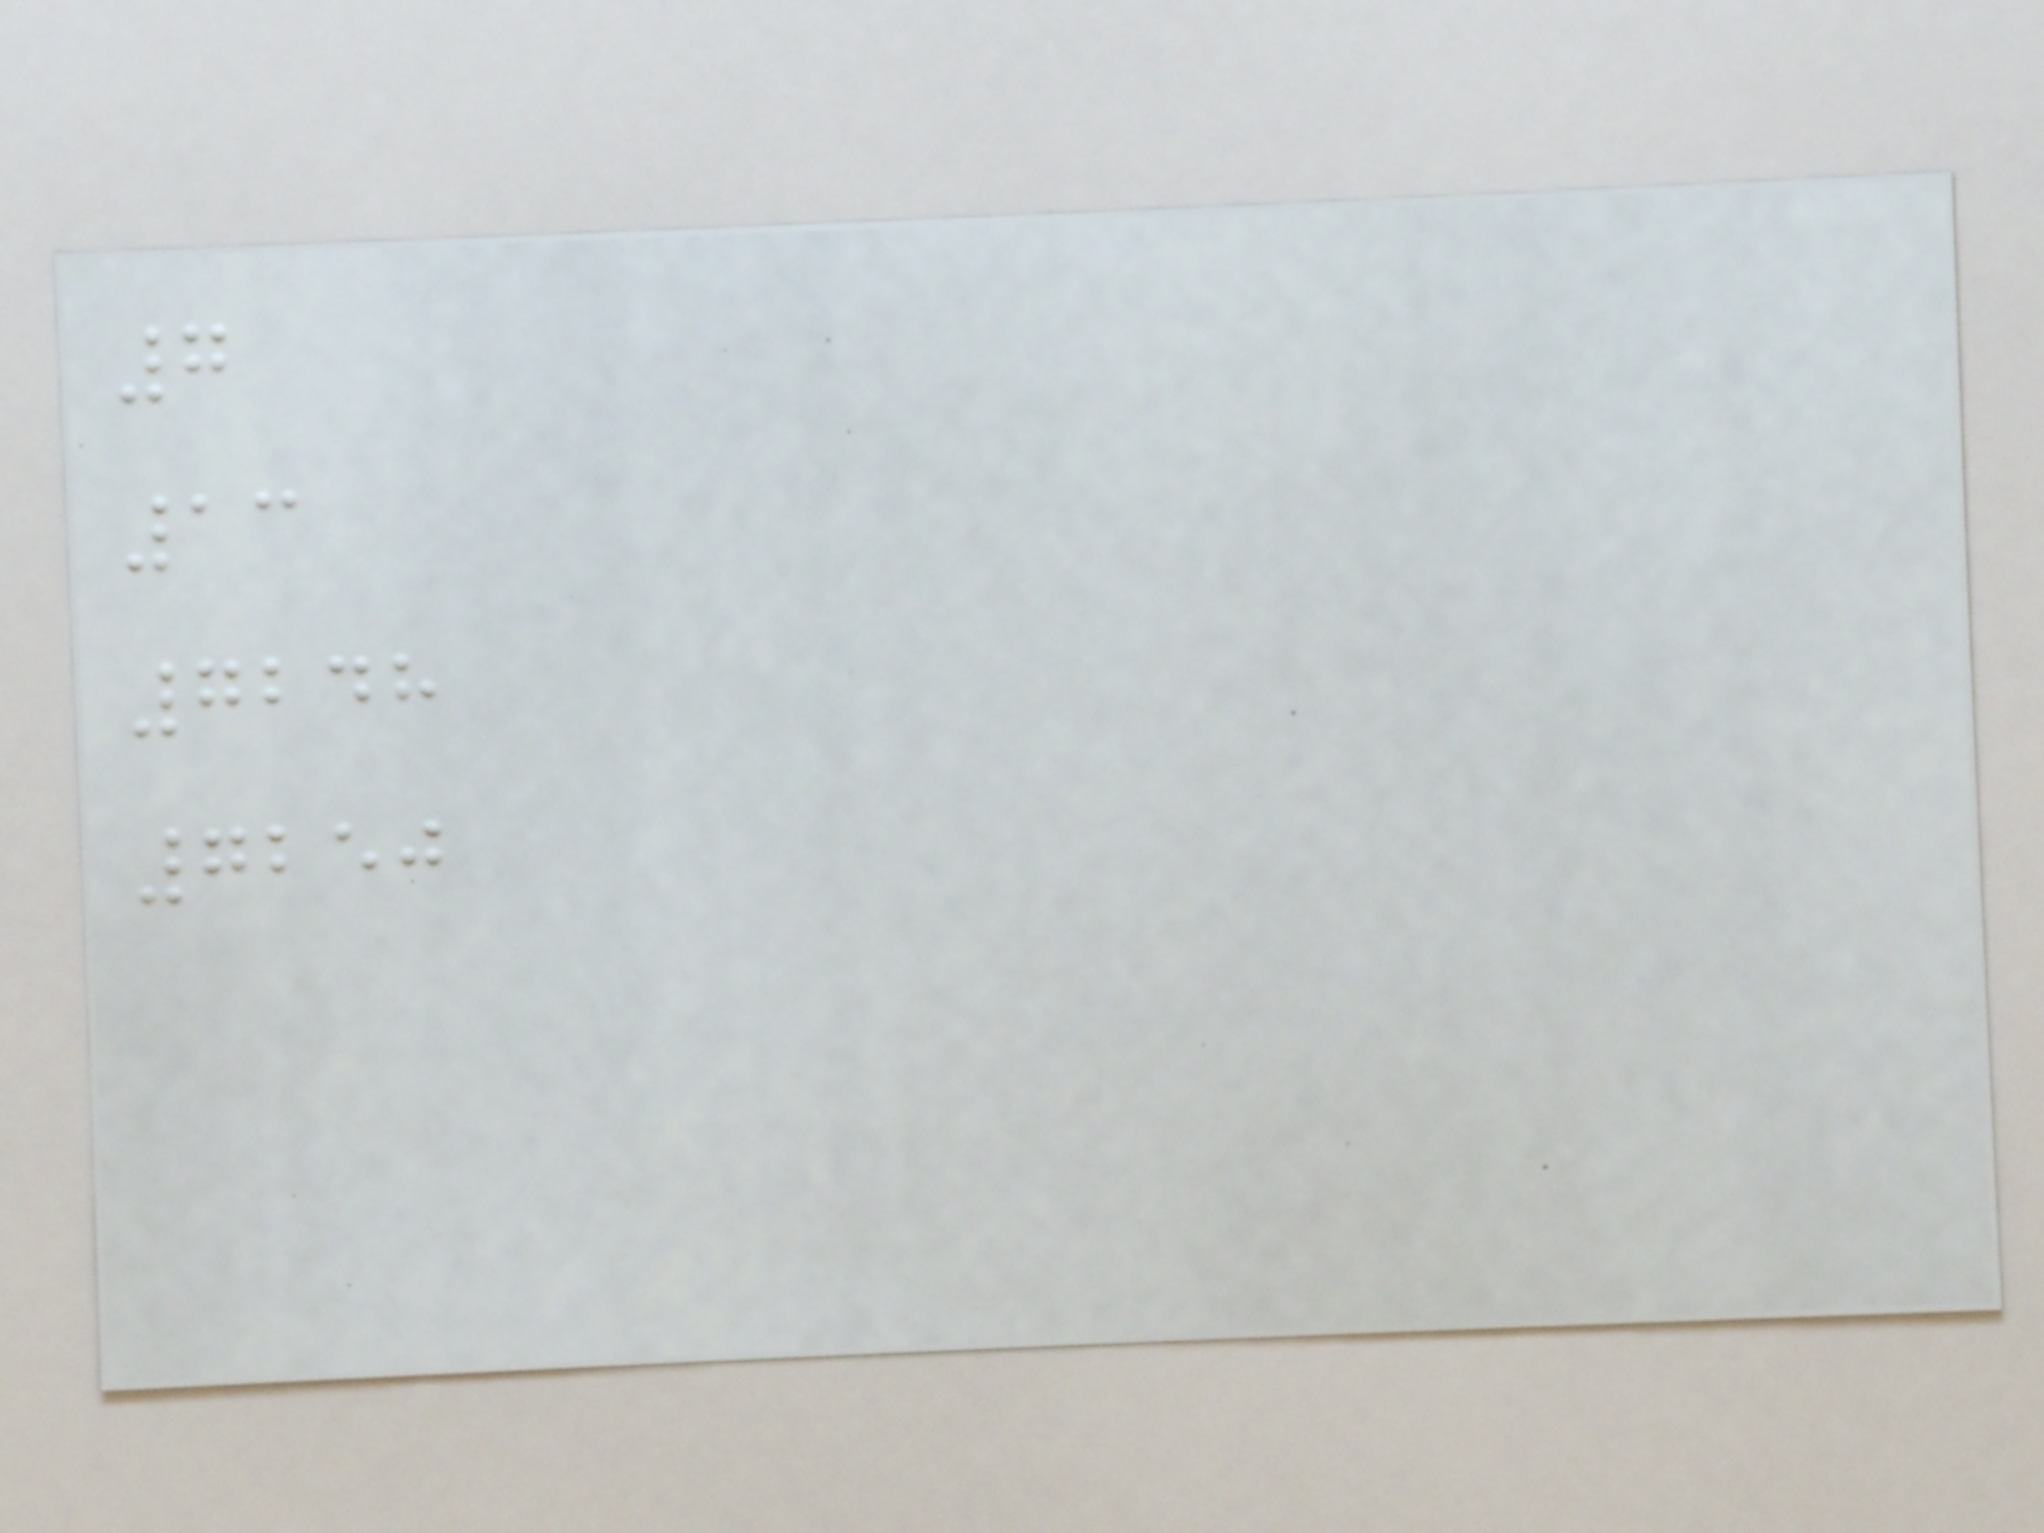7
13
7248
7250
